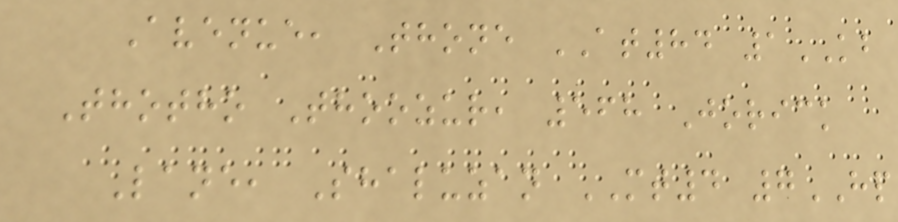Avenue, Thone AT84 1KB
Thotho Thoozur, 568 Jorick
Lane, Shaluzan MT4 7HP
